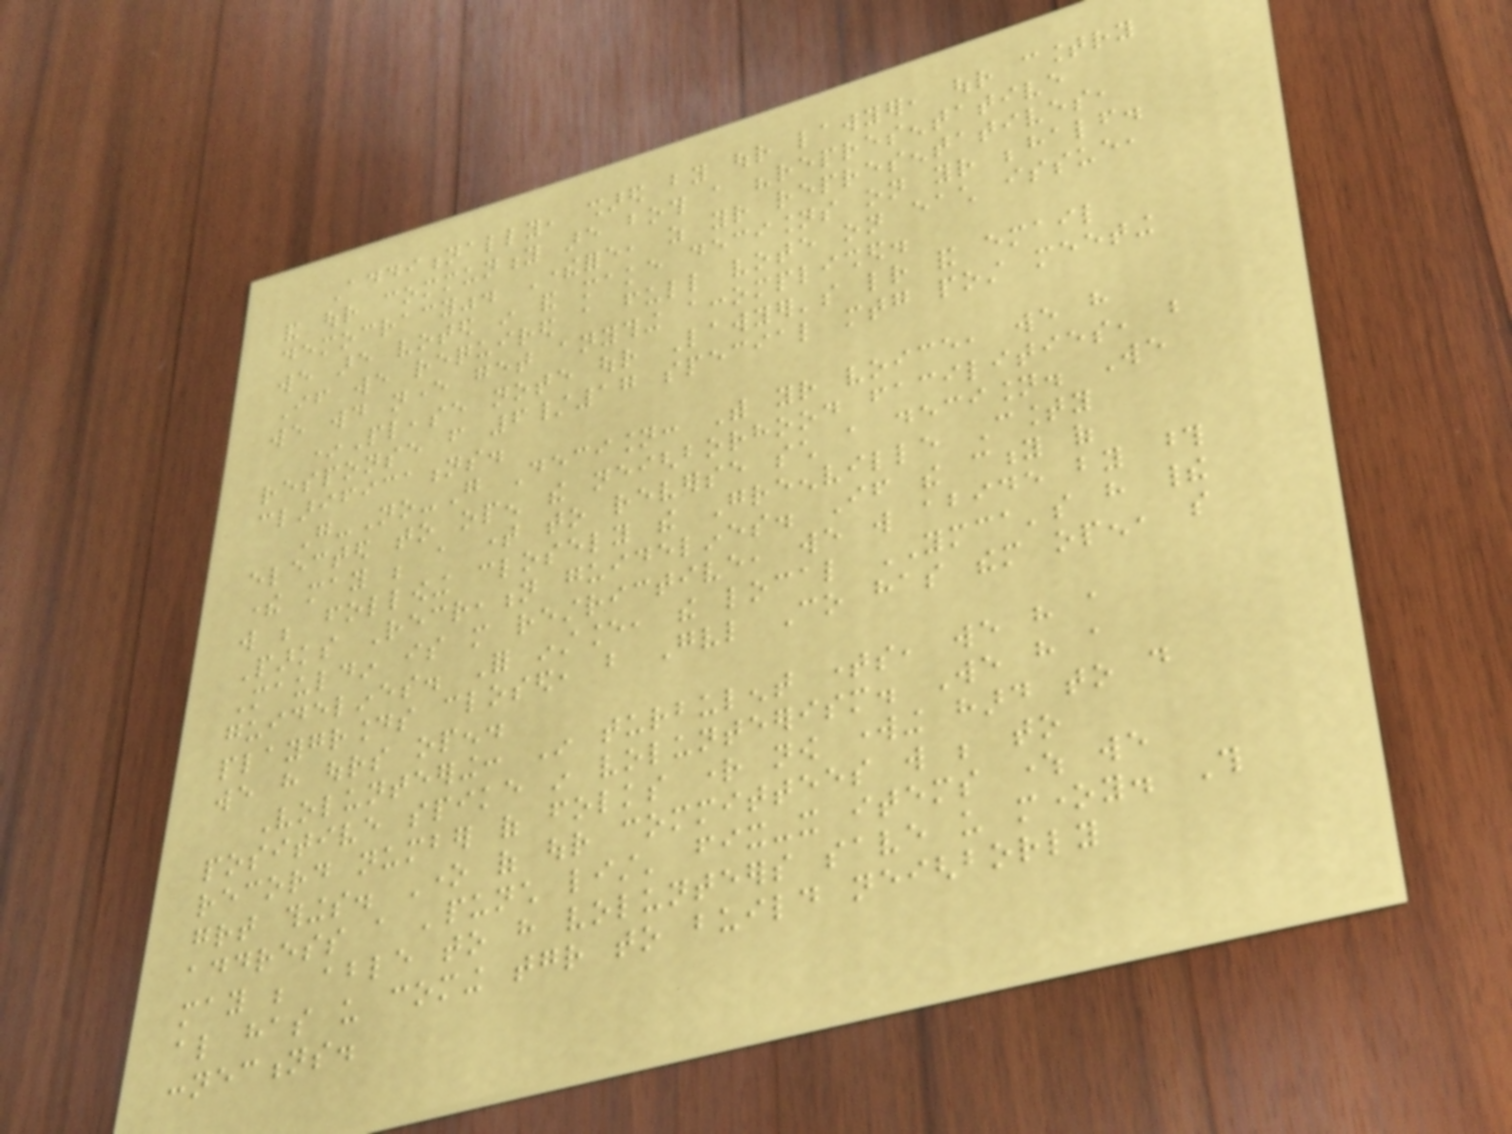Additionally, shared by our lawyer, our country
and our community are both a "representative
democracy". Therefore, as your representatives,
we are voted in and make decisions on your behalf.
If we required a full vote on each issue,
we would never get anything accomplished.
*Please note our Lawyer's letter and email
response from 6/17 special mtg post meeting
clarifications.
Go-No-Go Decision: With your voice, we have
elected to open the neighborhood facilities, but
there may be a time to reverse such a decision. We
will be following closely the Greenville County
Parks Recreation guidelines. If the city of
Mauldin is more restrictive, we will abide by those
guidelines. For instance, the local YMCA's have their
playgrounds closed, but Gvl Co has them open, so
we have ours open.
Volunteering: In turbulent times, we have a
positive spike in volunteerism. We have a
record number of folks right now working hard to do
great things. One of our committees will be to
address a 'punch list' fix-it items where we
may be able to have volunteers save us money. This
also has us coming together to build neighborly
connections.
